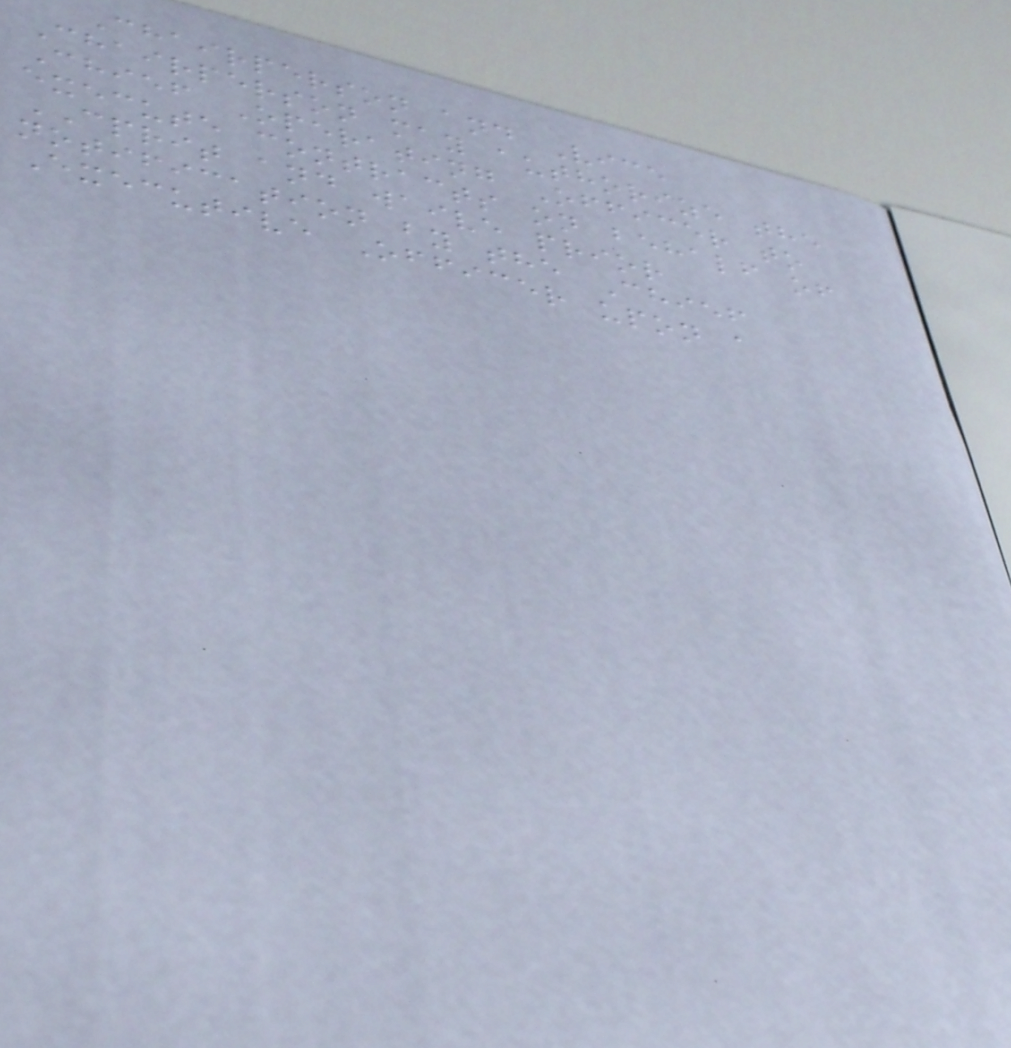Chairperson and Vice
Chairperson may authorize the
Chief Operating Officer to
execute contracts on behalf of
CPRIT and waive prior
notification by the Chief
Executive Officer upon a
